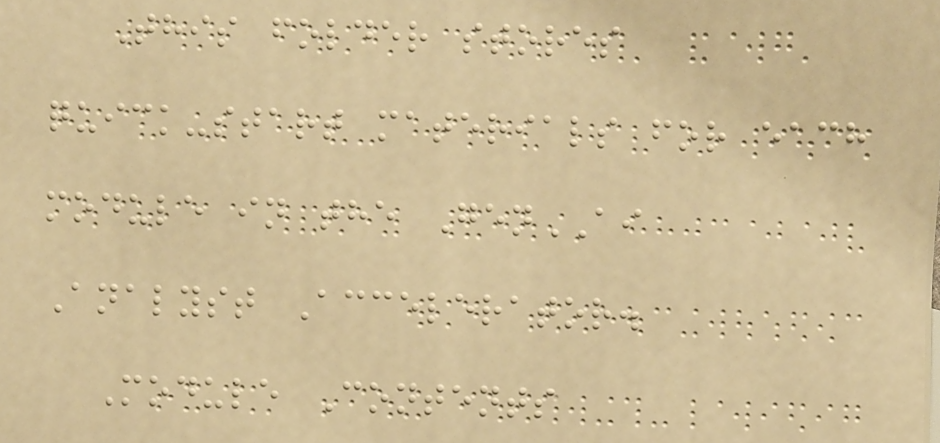This folder stores
quick-start materials for each
module in the GenAI
Analyst Accelerator.
Module Contents
